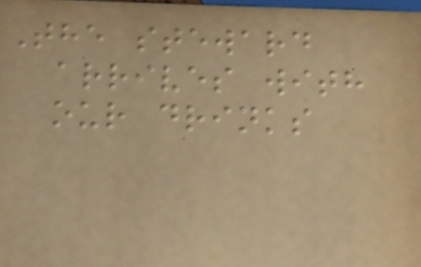The steward
arrives with
our drinks
